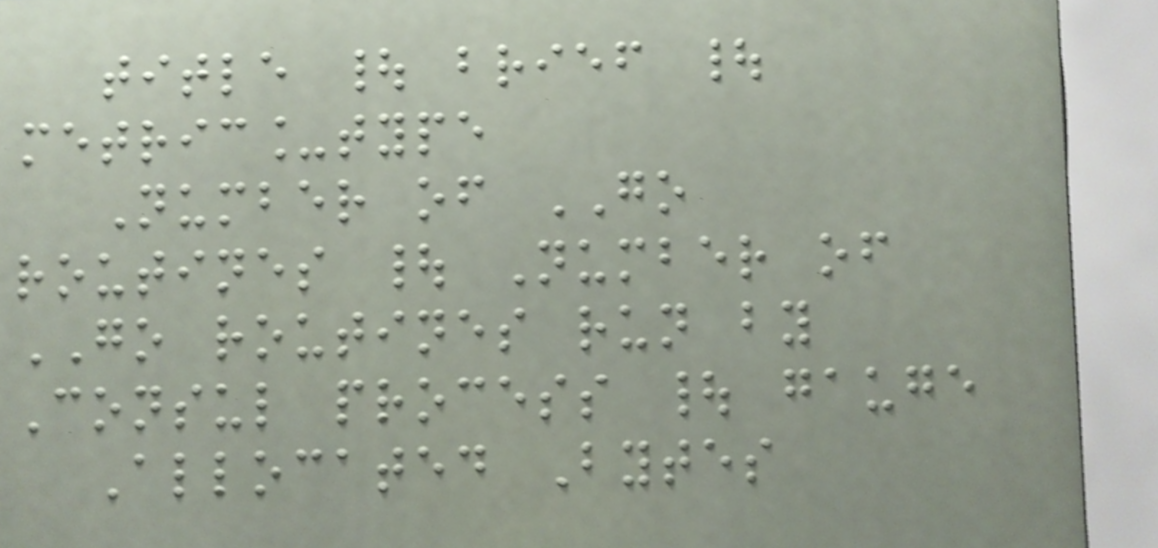title | brief |
metric_type
Number of GO
routines | Number of
GO routines run by
Consul process | gauge
Allocated Bytes
